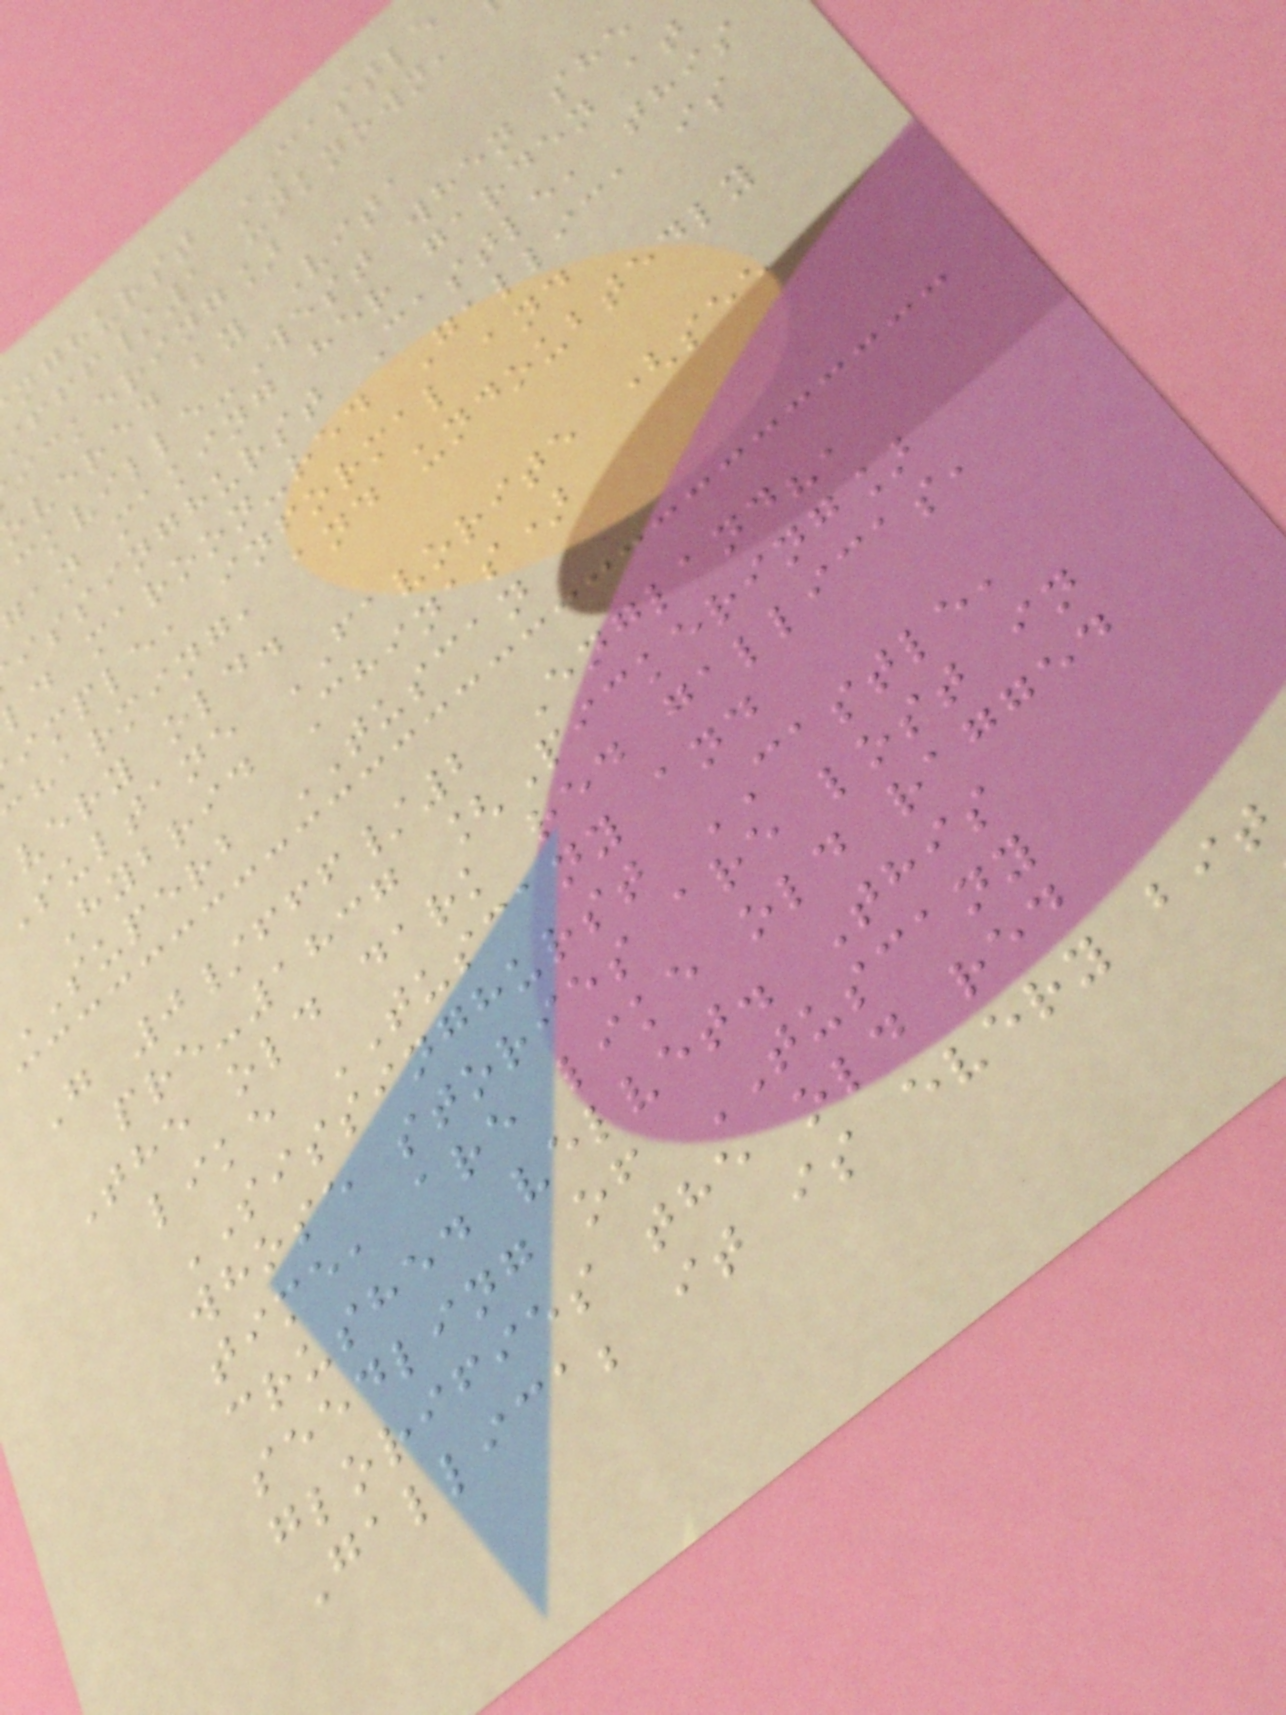nghurst CASTLE
fff/1 unknown,
ickering]
overed by Vita
ckville-West when she
gan making her garden at
issinghurst Castle, this
ld maroon-red Gallica is
imple, informal and
charming, and undoubtedly
very old.
sultane FAVORITE (see
Hybrid Chinas)
SUPERB TUSCAN
G 0/fff/2 England?,
pre-1837 [Pickering]
The old dark red gallicas,
like TUSCANY and
SISSINGHURST CASTLE,
whose stories are lost in
time, are like old ragged
crushed velvet. This
seedling of TUSCANY
glorifies the old red
Gallica; it is every bit
